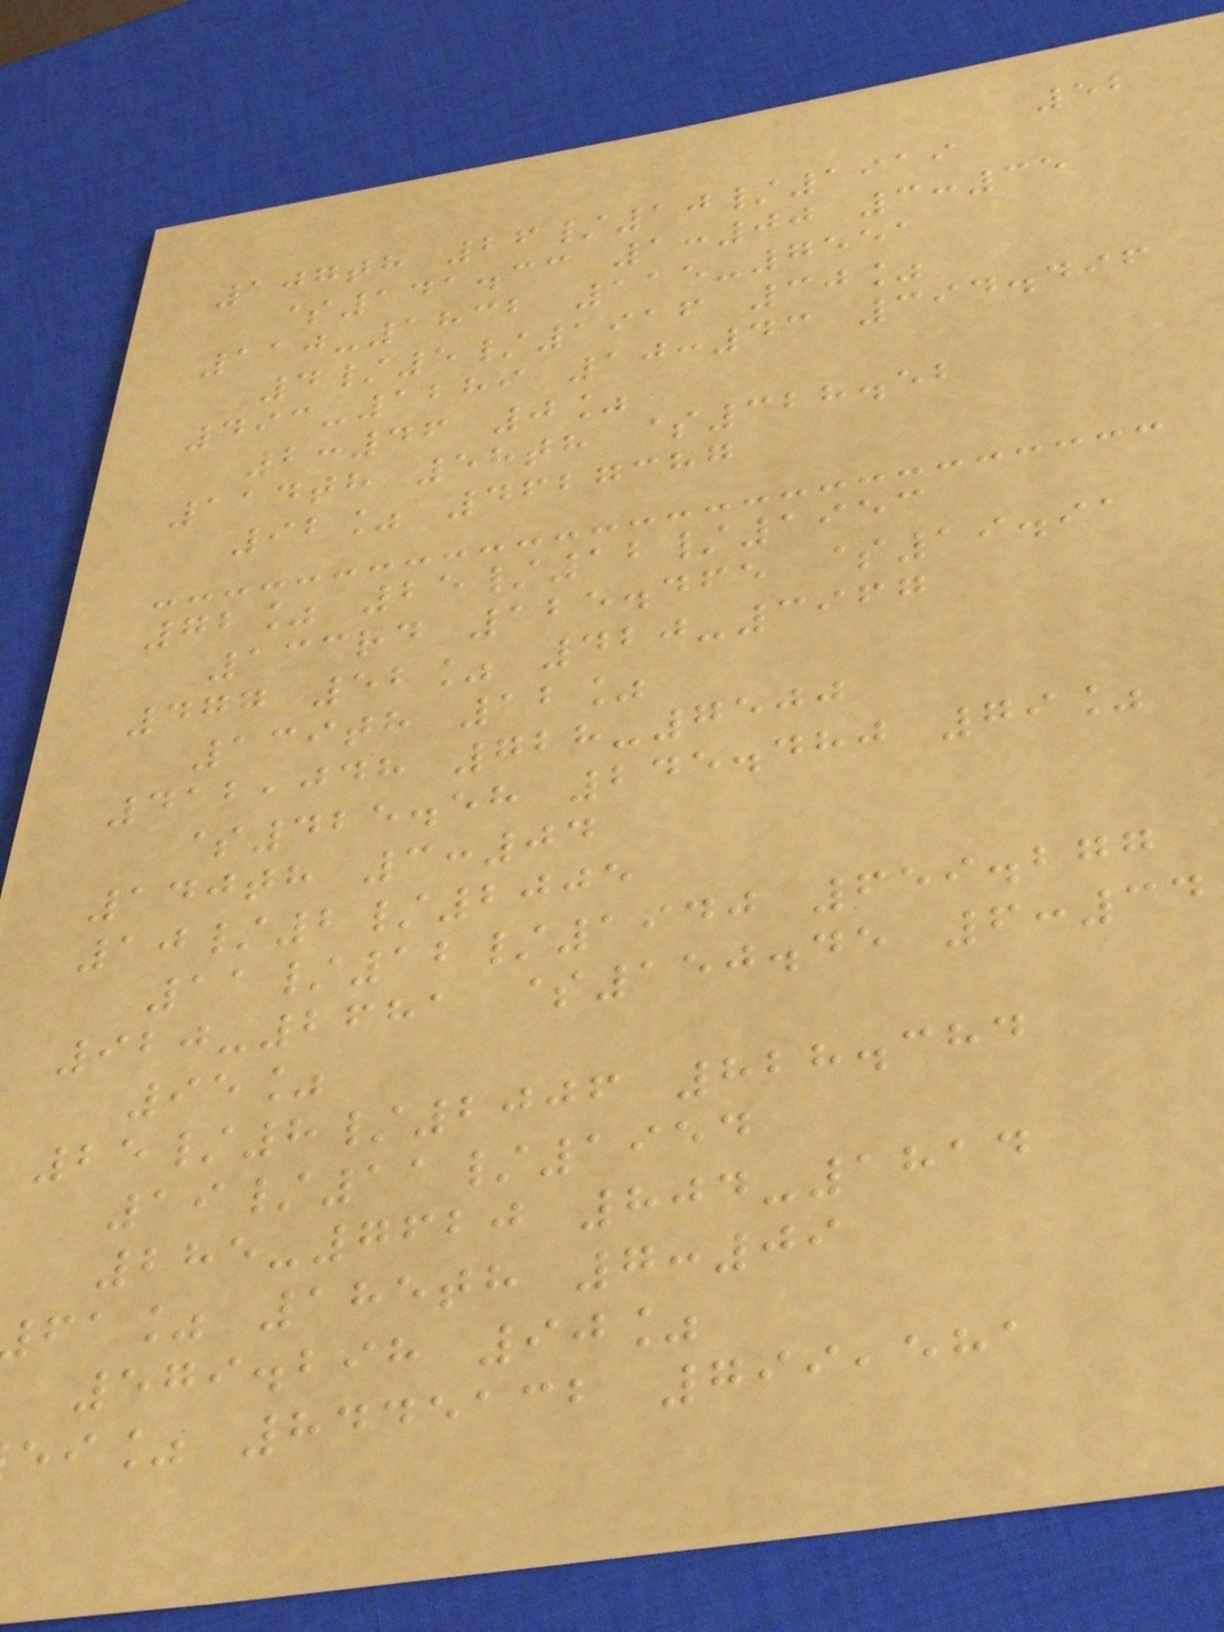52
107th 26/10/1919
$141.33 1:00 3:35
110-1832 115-7551
4/5/1916 30%
493-1289 10:43 394.496
2:46 0%
114th 58th $328.52
92% 4627387
72% 25/12/1953
133rd 125.465 $19.91
477 52% 420-3967
139th 12%
412,048 728-7500
$425.58 245.480 79%
140th 3:04
10/2/2005
11/12/1940 659.277
920-2681 $150.45 6:34
95%
25/8/2006 828.384
19/11/1954
285-7620 804-1814
fa% 185th 7:09
579.298 90%
ei% 8445132 799,581
